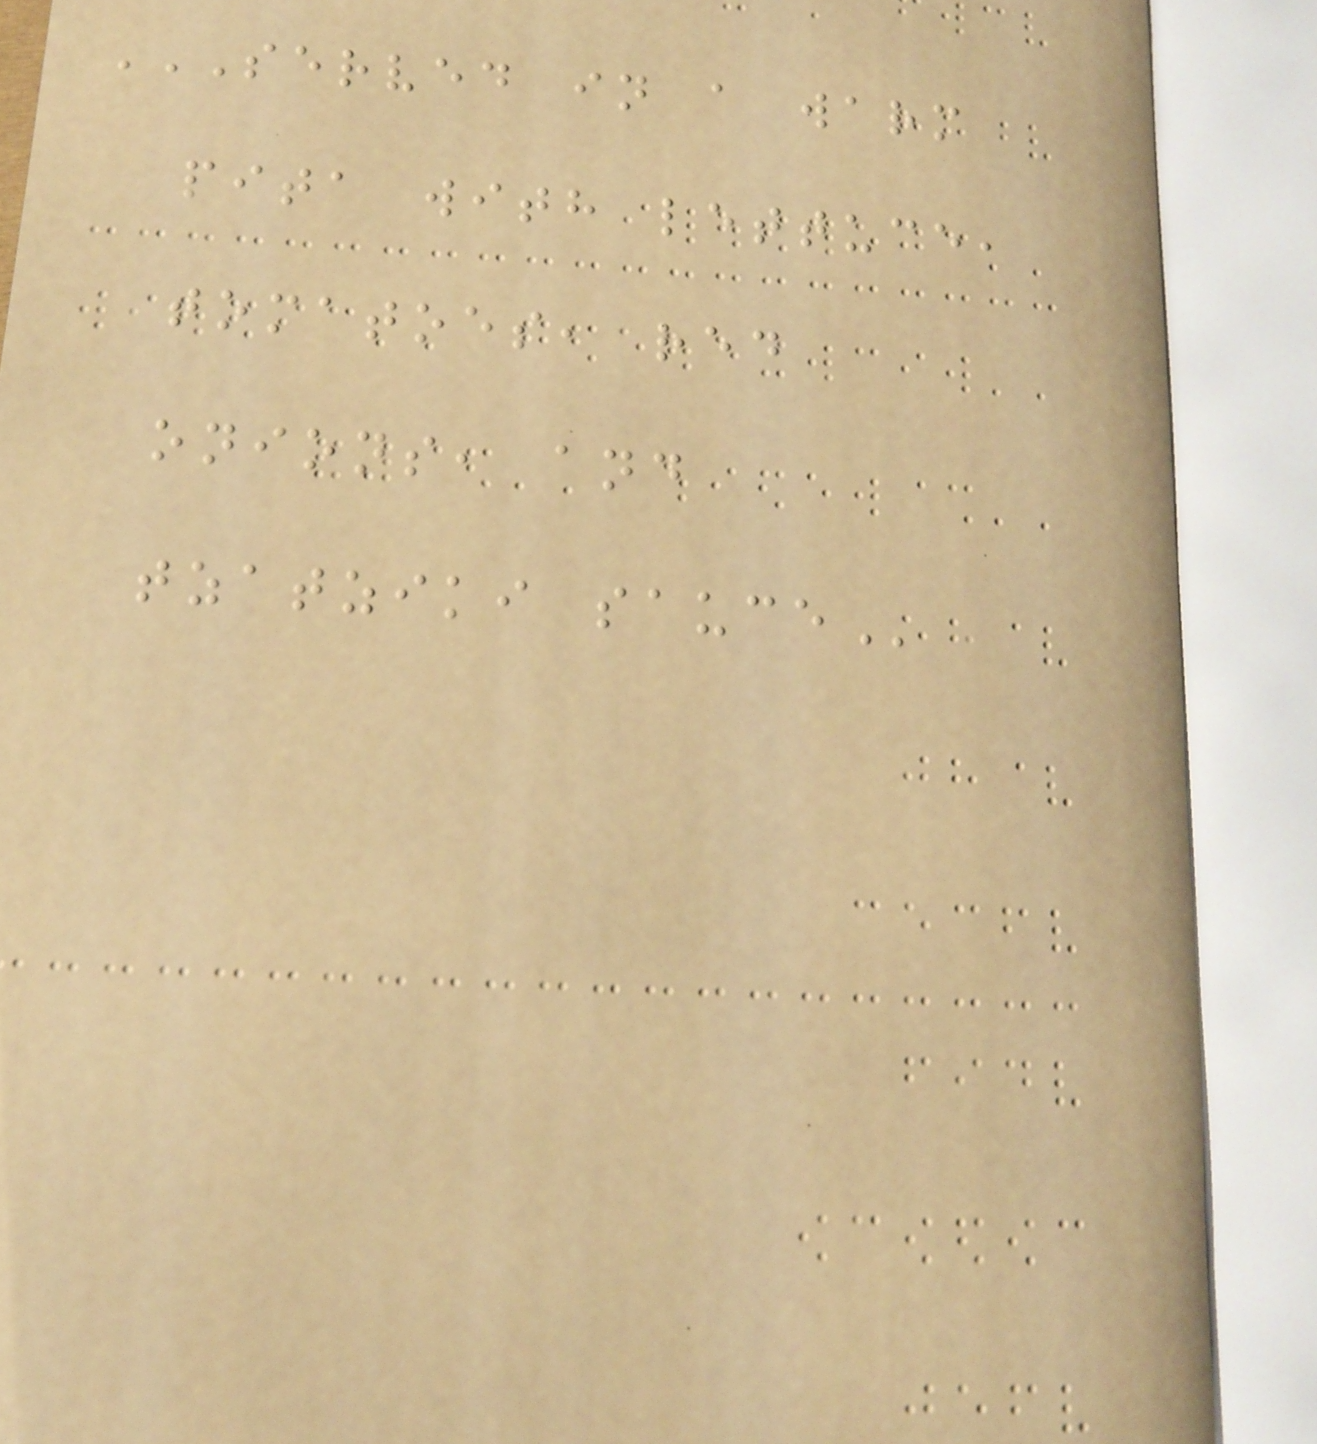SERVED IN A WARM
PITA WITH LETTUCE,
TOMATOES, RED
ONIONS, AND
TZATZIKI SAUCE
